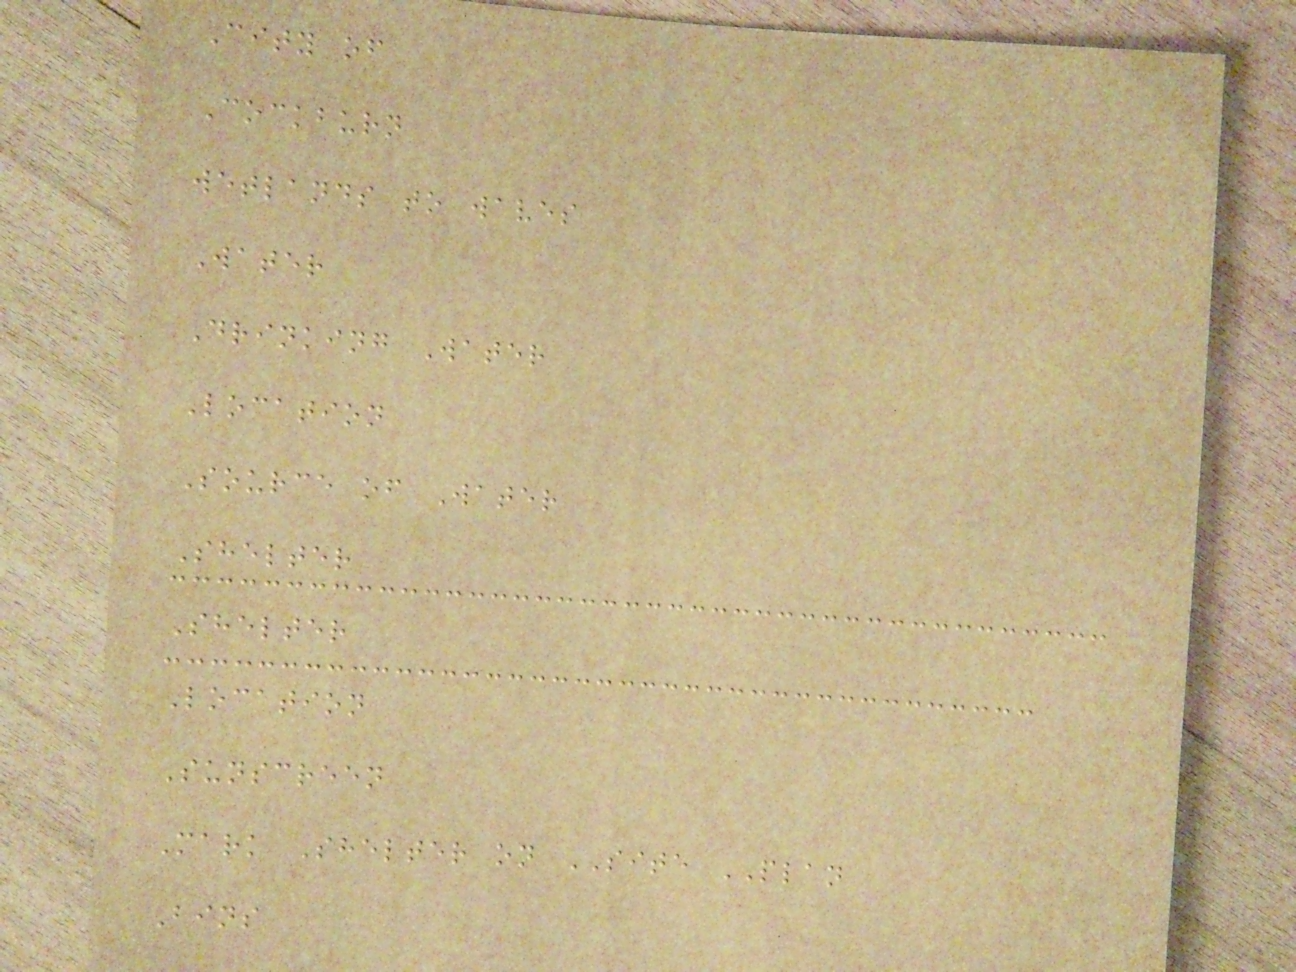City of
Cockburn
wetlands to waves
Water
Drinking Water
Location
Source of Water
Shelter
Shelter
Location
Sunscreen
Mark Shelter on SITE PLAN
Bins
